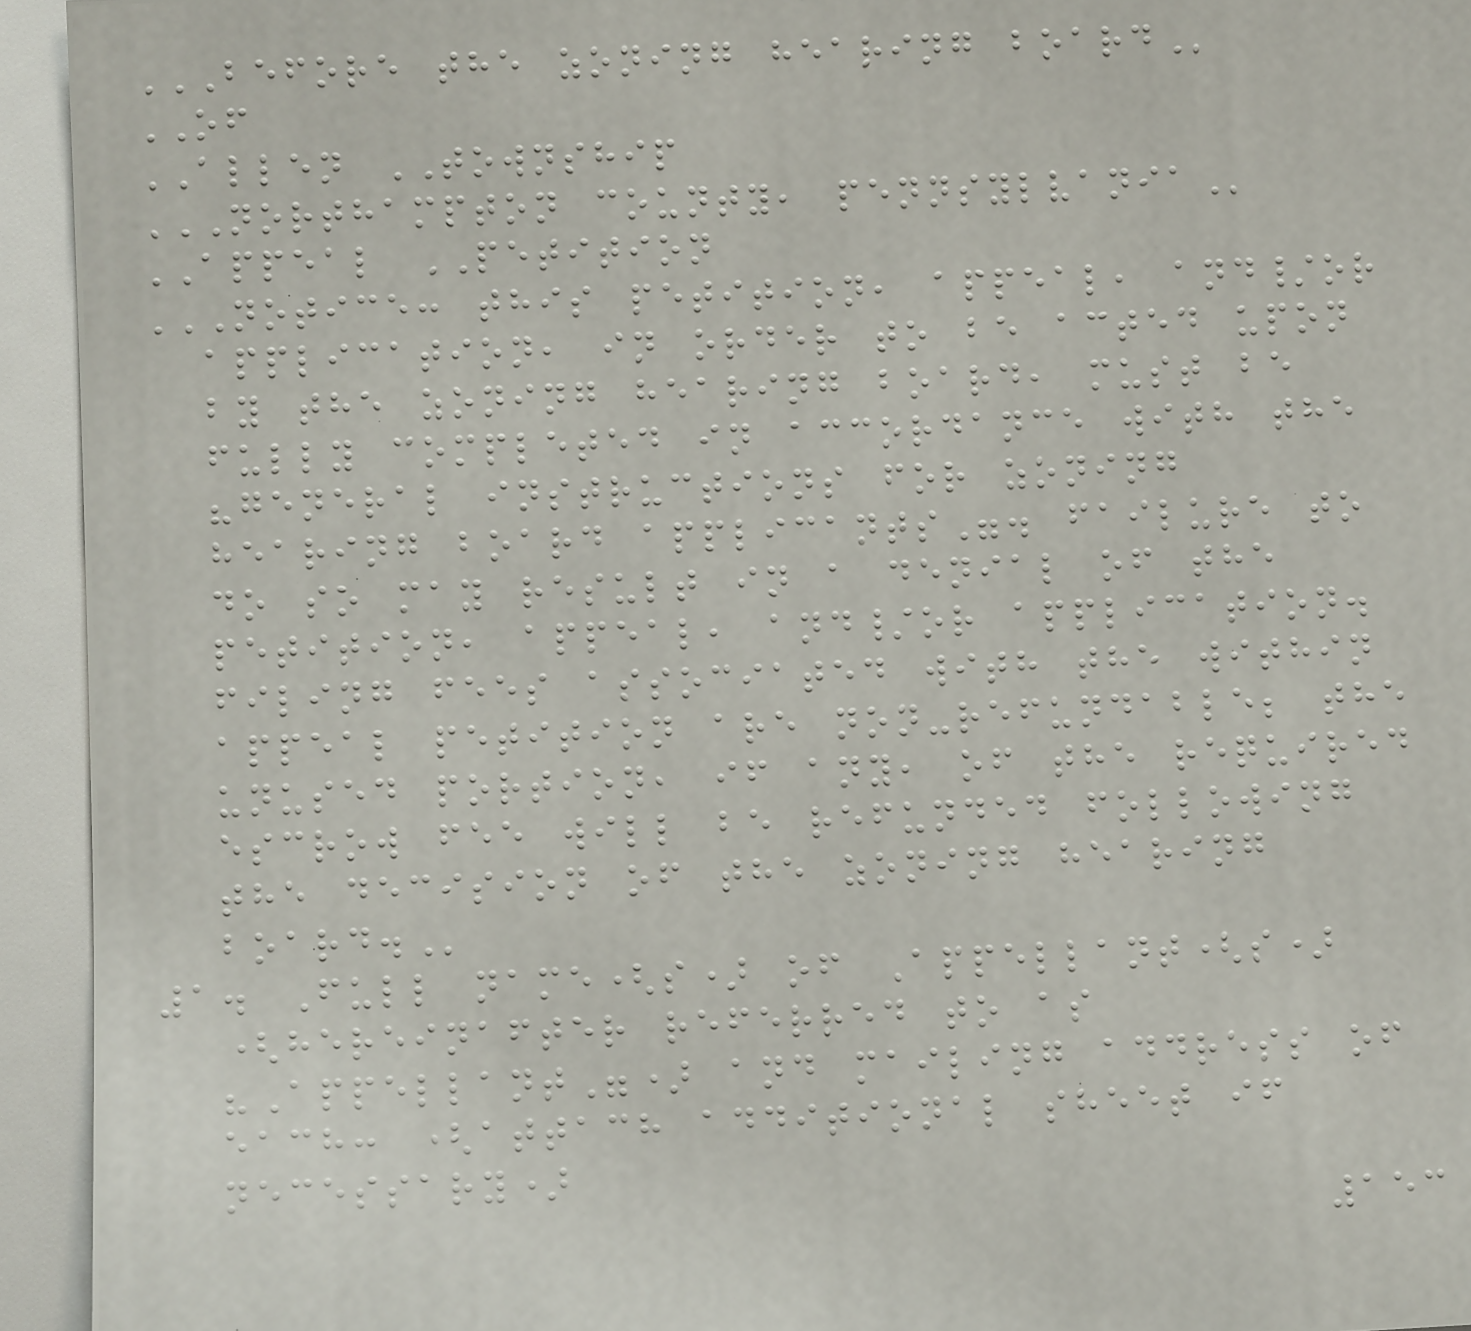BEFORE THE ZONING HEARING BOARD
OF
ALLEN TOWNSHIP
NORTHAMPTON COUNTY, PENNSYLVANIA
APPEAL PETITION
NOTICE: THIS PETITION, APPEAL, AND/OR
APPLICATION, IN ORDER TO BE ACTED UPON
BY THE ZONING HEARING BOARD, MUST BE
FULLY COMPLETED IN ACCORDANCE WITH THE
"GENERAL INSTRUCTIONS FOR ZONING
HEARING BOARD APPLICANTS". FAILURE TO
DO SO MAY RESULT IN A DENIAL OF THE
PETITION, APPEAL, AND/OR APPLICATION.
FILING FEES ASSOCIATED WITH THE WITHIN
APPEAL PETITION ARE NON-REFUNDABLE; THE
UNUSED PORTION, IF ANY, OF THE REQUIRED
ESCROW FEE WILL BE REFUNDED FOLLOWING
THE DECISION OF THE ZONING HEARING
BOARD.
1. Full name(s) of Appellant(s)
(hereinafter referred to as
"Appellant") and mailing address of
each: (attach additional sheet if
necessary)
153
